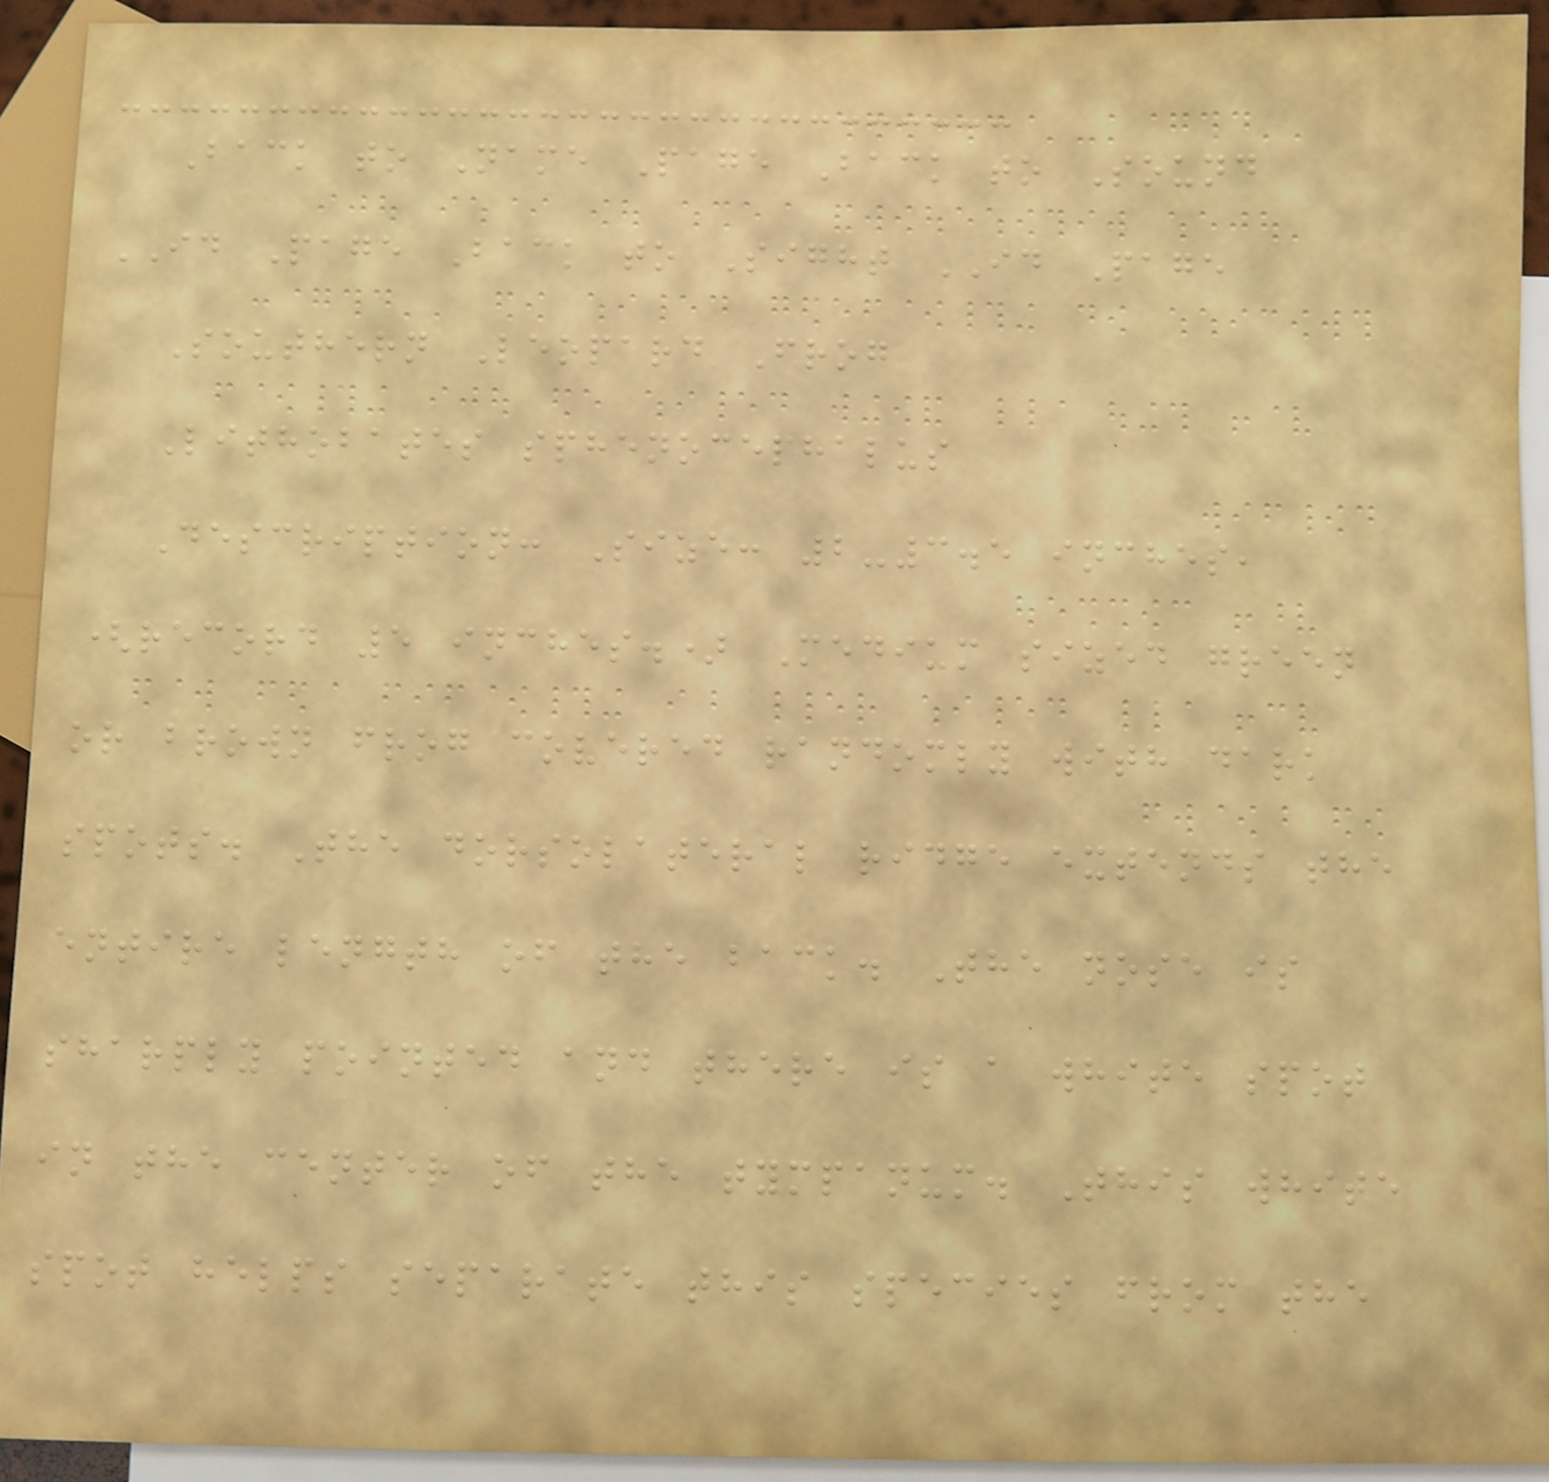Back to Name Page Back to Sound
ID Page Back to Sight ID Page
Southern Leopard Frog
Lithobates sphenocephalus
Description: Size: 2-3.5 inches,
(record 5 inches.) Medium sized green
or brown frog covered randomly with dark
spots. The dorsolateral ridge extends the
entire length of the back. The nose is
sharply pointed and there is a white spot
in the center of the tympanum. This white
spot helps separate this species from the
